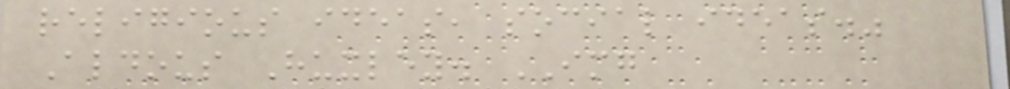religious ideas, social ideas."
Aldous Huxley. IMG
